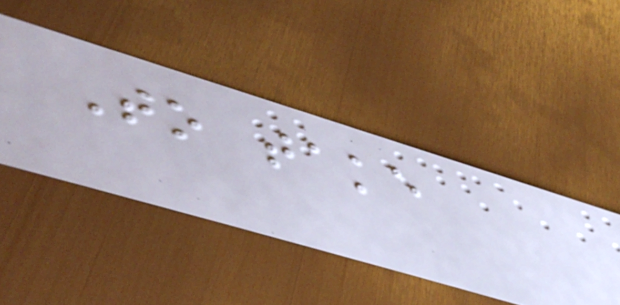To take
